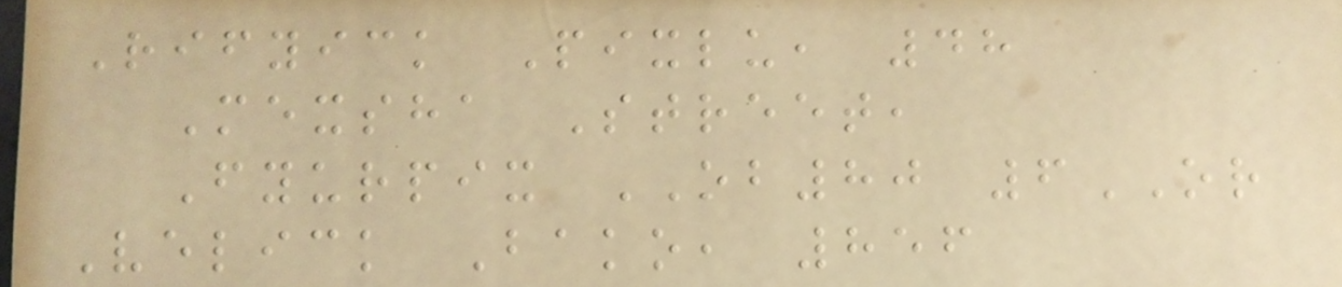Rifyick Pixlu, 48
Mexsha Street,
Fyurpix OB80 6OR
Velick Bako, 856
